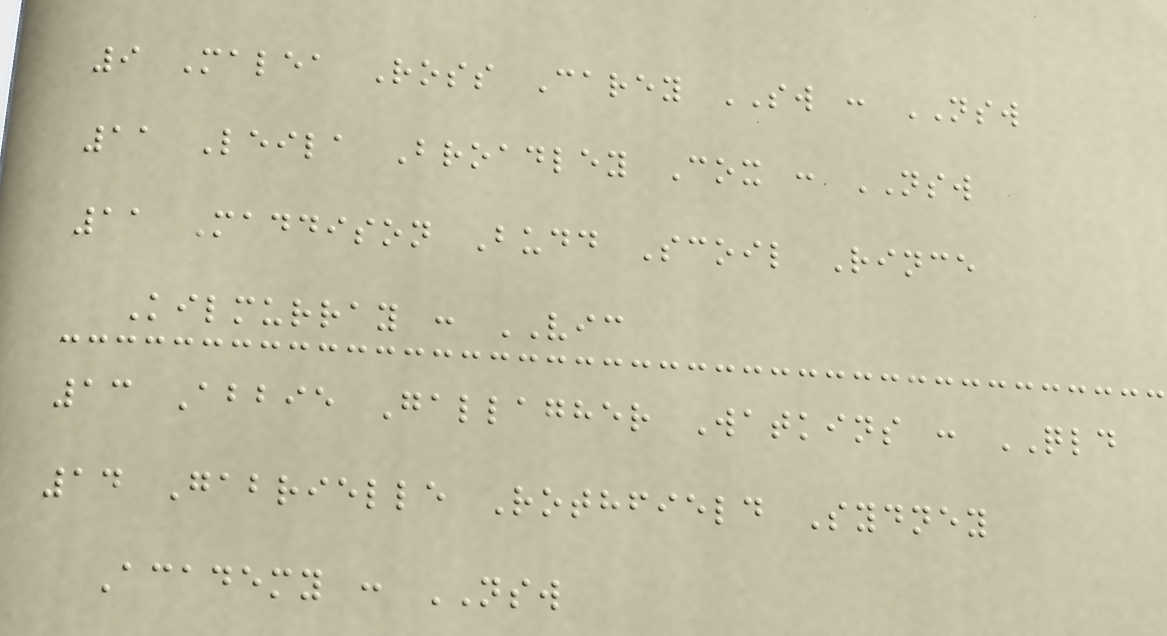9 Malea Ross Carey SW : NSW
11 Leila Broadley Cox : NSW
11 Maddison Budd Scoil Rince
Kilmurray : VIC
13 Abbie Gallagher Watkins : QLD
14 Gabrielle Rothfield Sydney
Academy : NSW
